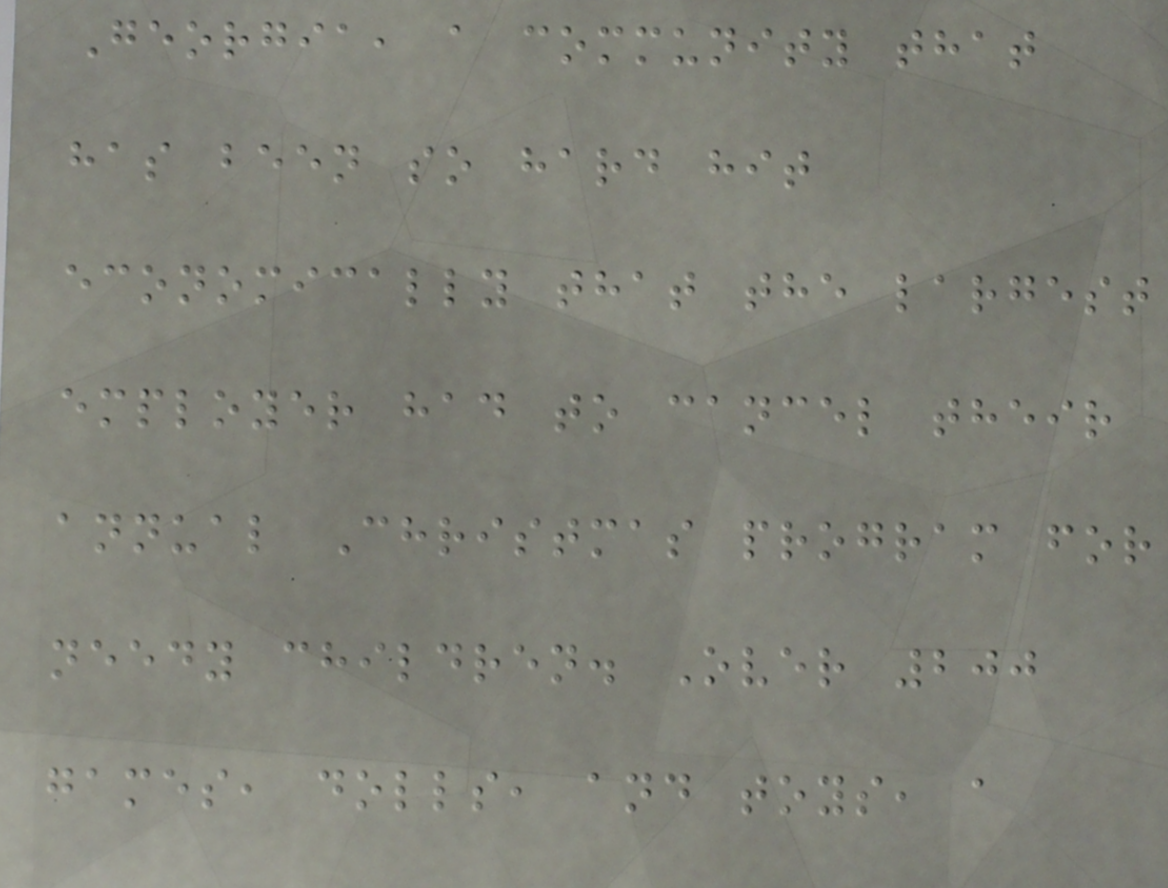Georgia, a community that
has been so hard hit
economically that the largest
employer had to cancel their
annual Christmas program for
needy children. Over 200
games, dolls, and toys, a
